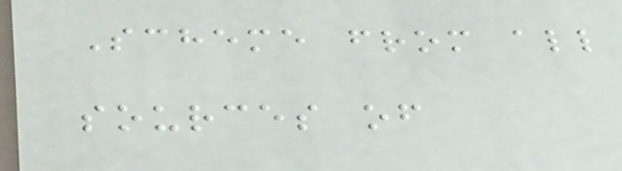Scheme from all
sources of
